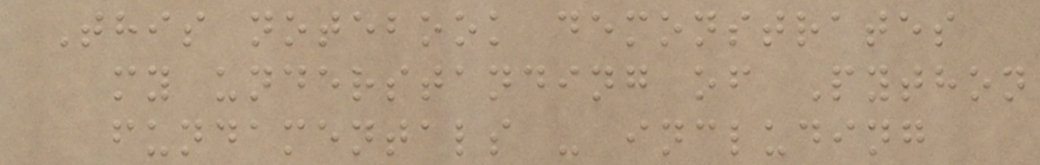This notebook demonstrates
my understanding of Python
fundamentals - including
